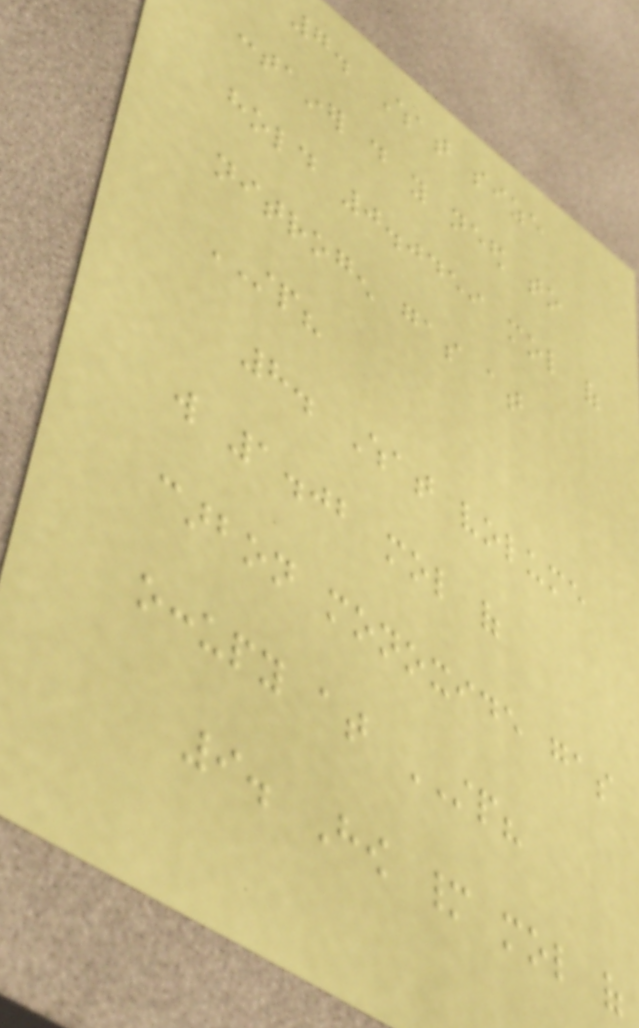7. What size
container do you need to
hold 0.0459 mol of
nitrogen gas at
STP?
8. What volume
will 1.02 mol of
carbon monoxide gas
occupy at STP?
9. How many mol of
